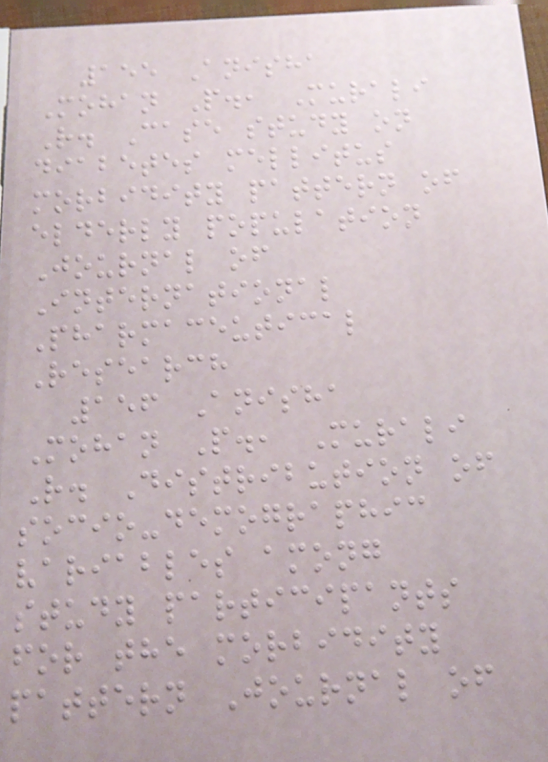155 Anisha
Mohan P., Murali
R. Case study on
diabetes mellitus
morbidity pattern of
elderly population
Journal of
International
Pharmaceutical
Research
156 Anisha
Mohan P., Murali
R. Distribution of
socio-demographic
variables among
study participants
for the morbidity
pattern Journal of
